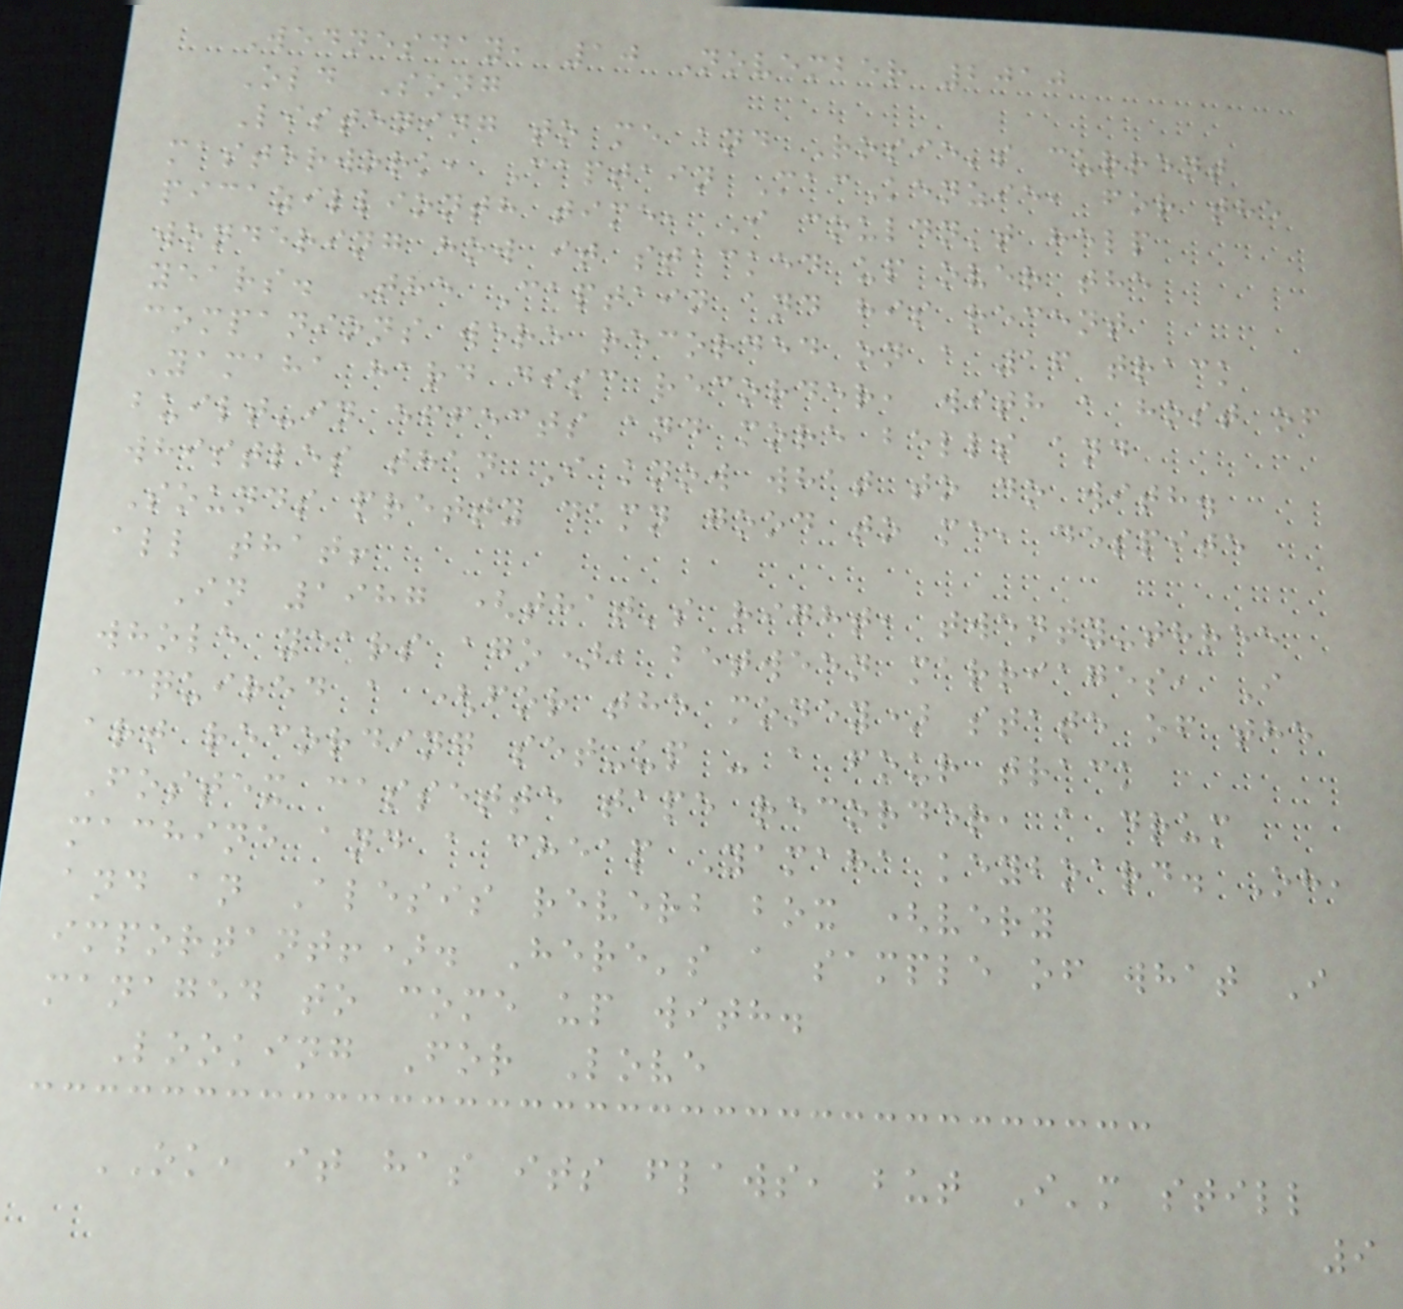Wednesday, 10 November 2010
Old Song
Listening to me and Rosie's current
masterwork, Captain MacKenzie, for the
picazillionth time, I couldn't help
wondering how it stacked up over the
years. The Captain and his recent
companions were recorded on a 16 track
Yamaha hard disc recorder, with a host of
built-in effects and more bells and
whistles than I know what to do with.
Sounds pretty damn good to me, despite
all that!
In 1987 (that's right, twenty-three
whole years ago), between marriages, I
acquired a (for the money) state of the
art recording set-up - a four track
Fostex cassette tape recorder, a drum
machine and a cheap Yamaha keyboard. Oh,
and an Alesis reverb box (very
important!). Here's a sample of what I
managed to come up with.
Looking For Love
OK, it has its flaws, but I'm still
9
